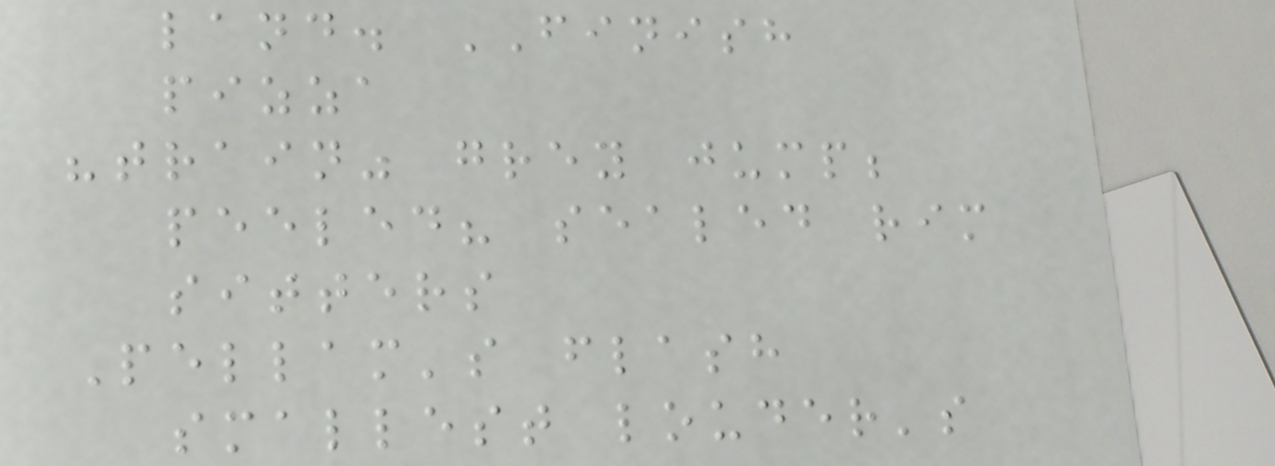land. FINISH
pizza
"train" grey jump;
peeled? sealed rim
sitters
Pellam's flash
smallest louder's
